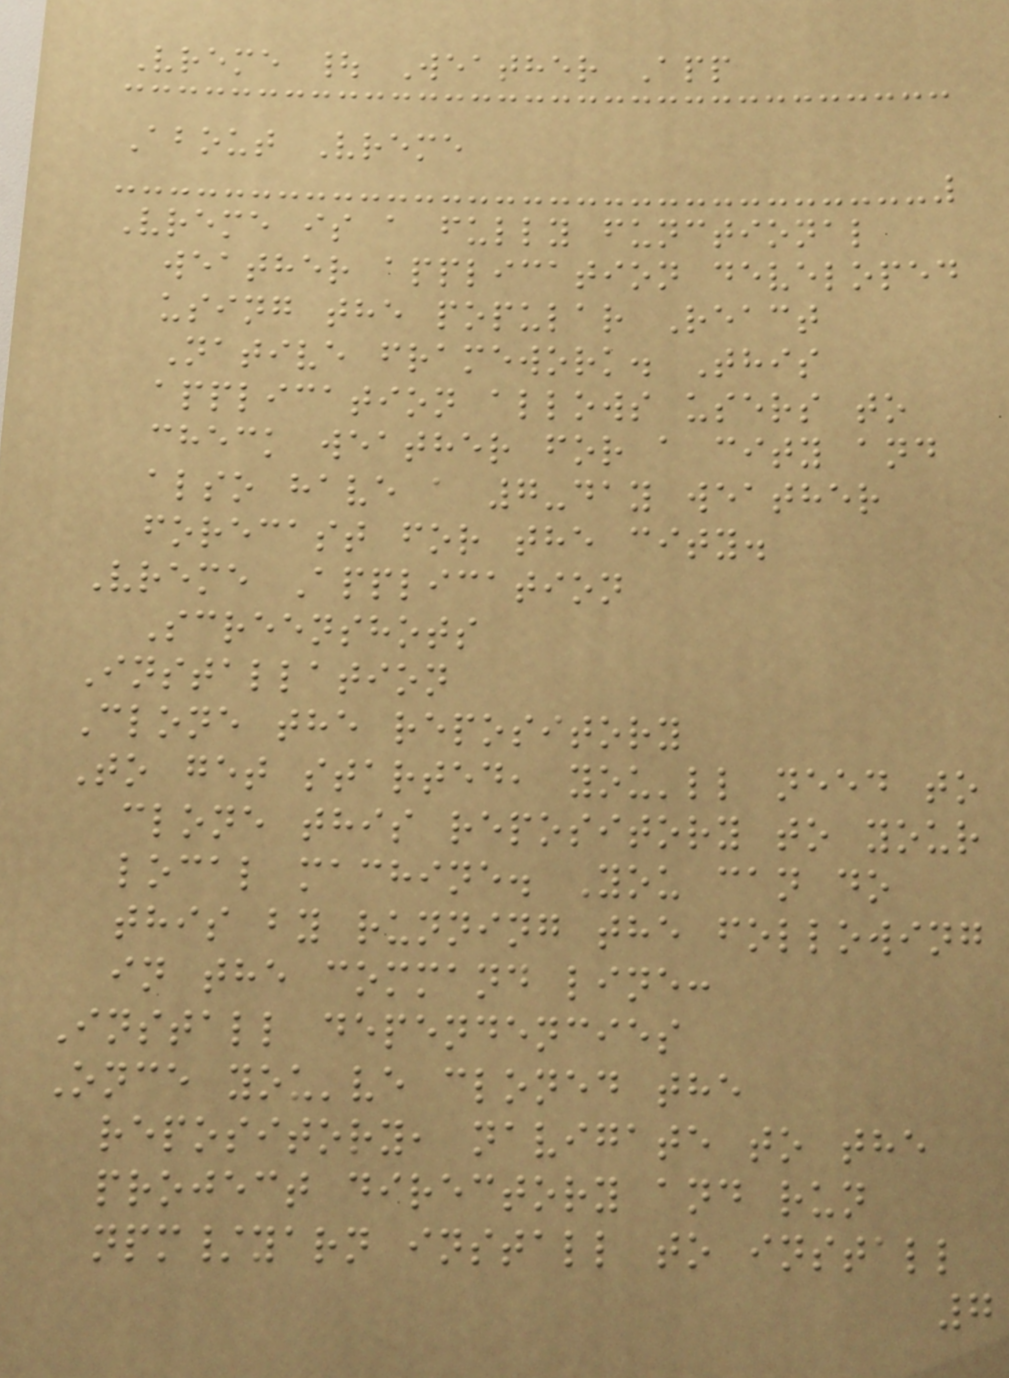Vreme | Weather App
About Vreme
Vreme is a fully functional
weather application developed
using the popular React
Native framework. This
application allows users to
check weather for a city and
also have a 7-day weather
forecast for the city.
Vreme Application
Screenshots
Installation
Clone the repository
To get started, you'll need to
clone this repository to your
local machine. You can do
this by running the following
in the command line:
Install dependencies
Once you've cloned the
repository, navigate to the
project directory and run
npm/yarn install to install
7
